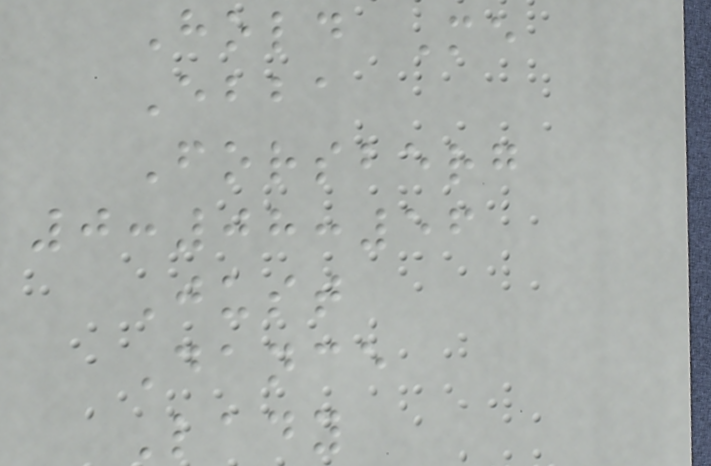Hold Me
Ebba
Forsberg
0:08:56
Just
Dance
Lady
